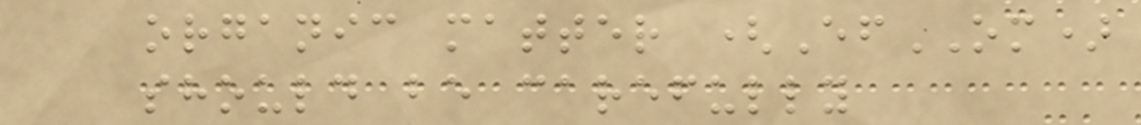organic matter (EfOM)
should be carefully
